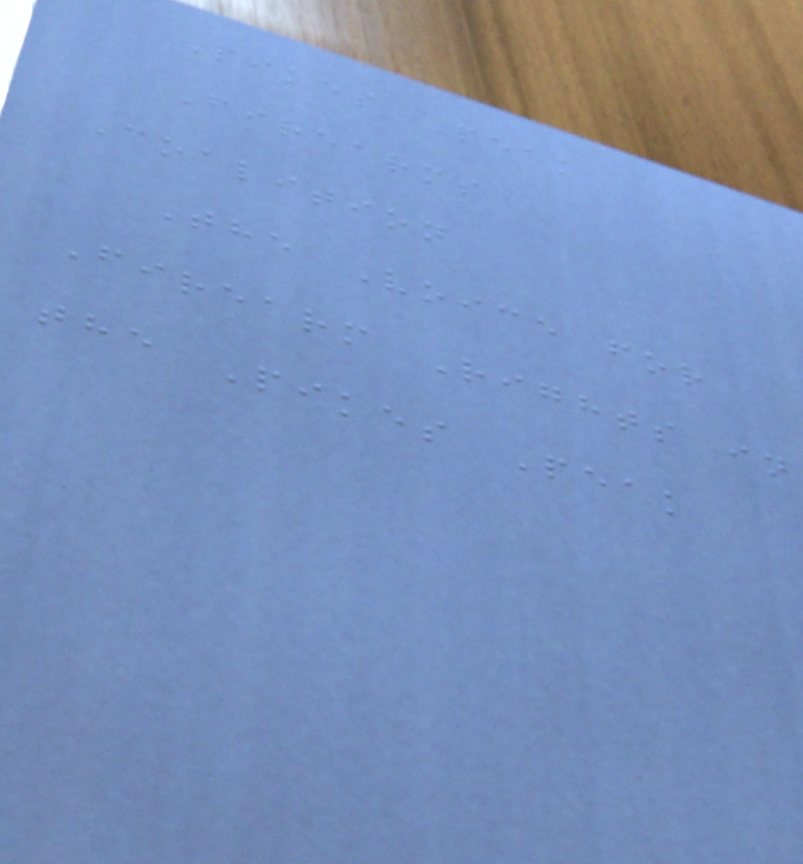Pikes Peak
Firearms
Coalition
The Voice for
Firearm Rights in
the Pikes Peak
